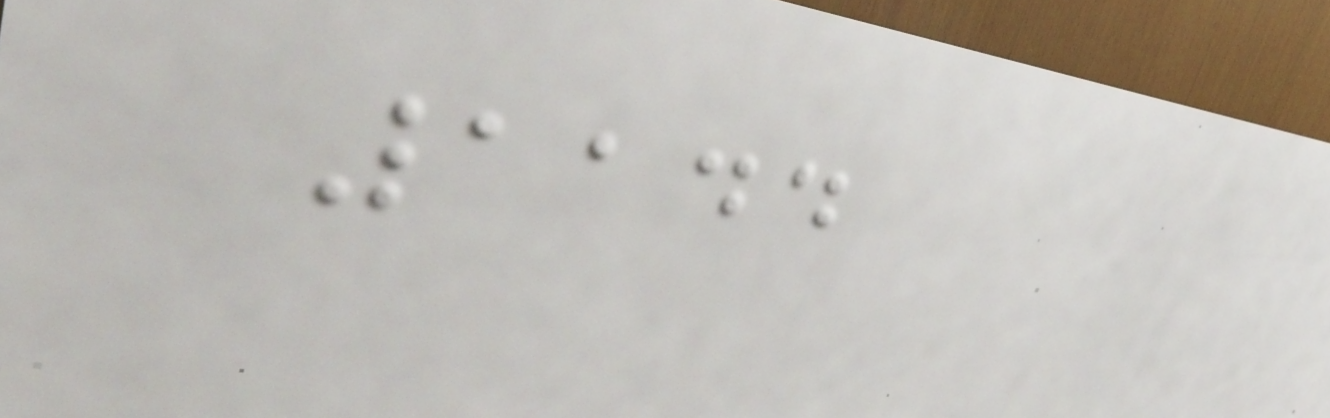1144
